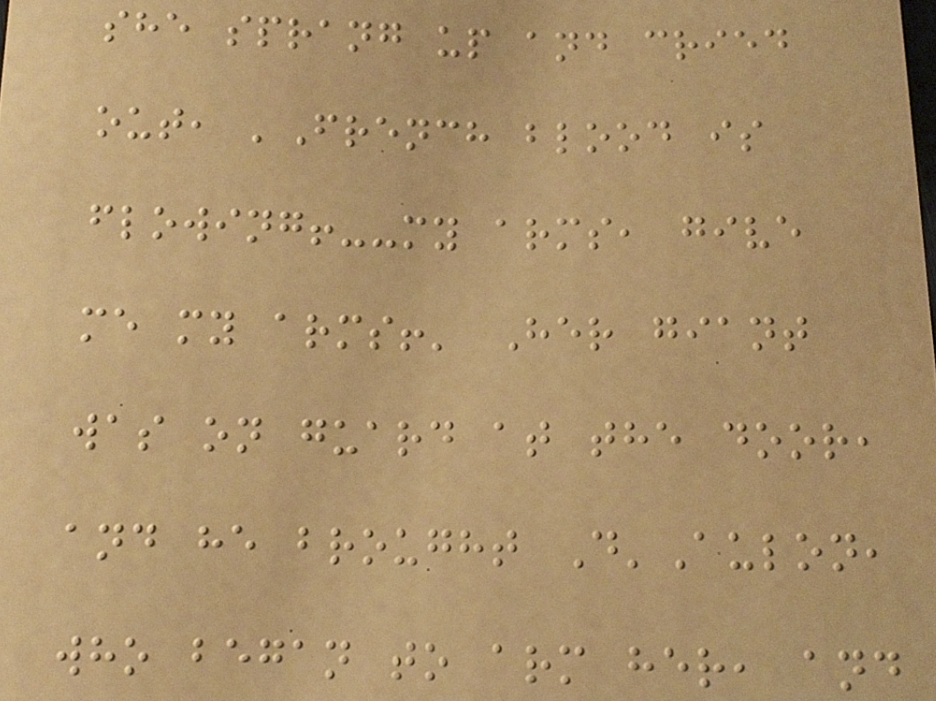she sprang up and cried
out, 'French blood is
flowing!--my arms, give
me my arms!' Her giant
was on guard at the door,
and he brought D'Aulon,
who began to arm her, and
